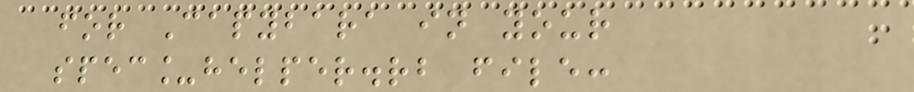for Capybara in your
spec_helper.rb file:
